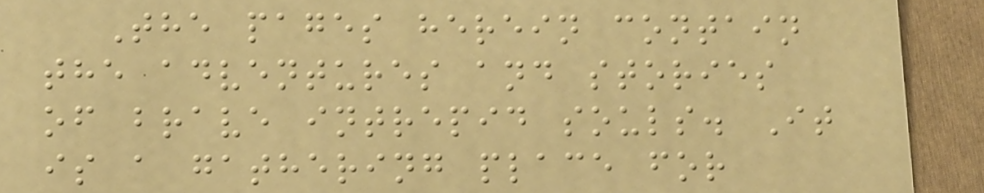The pages herein contain
the adventures and stories
of brave intrepid souls. It
is a gathering place for
